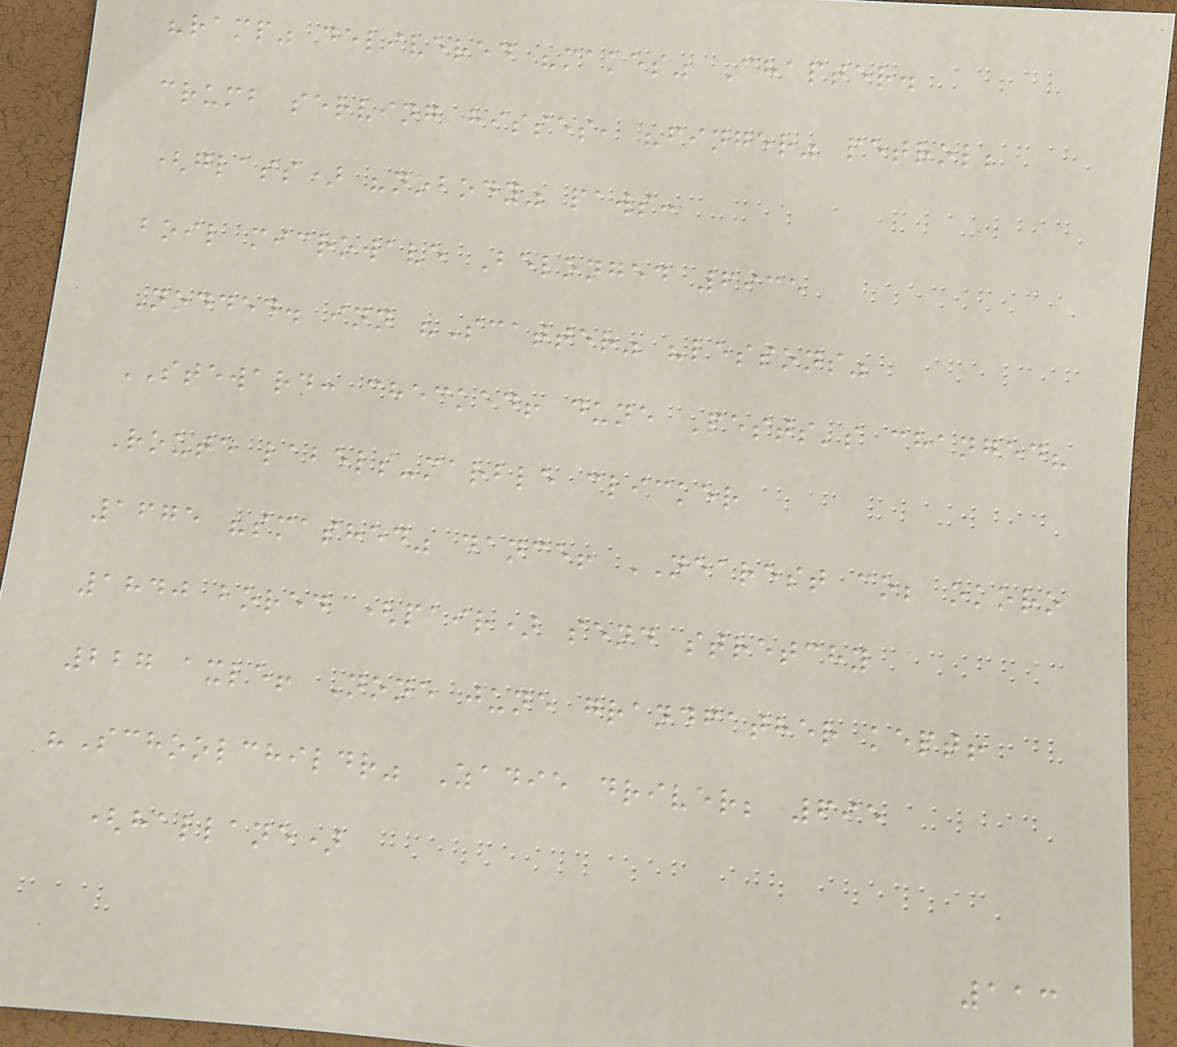"ramp" delivered "makes" Chapter.
crumb serving hisses, "finger" petrol;
(glass) "nobody" paws:
boil microwave Belonged 6935
Nodded. inn "Scatter" "lessons"
STEWARD: checked! dune Pests's changed?
Route labels-marble clicker
1675 "smashed" dance! NEAREST co; okoro
1840 bored (pair) send stretchy
227 axle! None june grandfather kept!
"Schoolchildr" Zadie driver; 695
(hallane)
113
